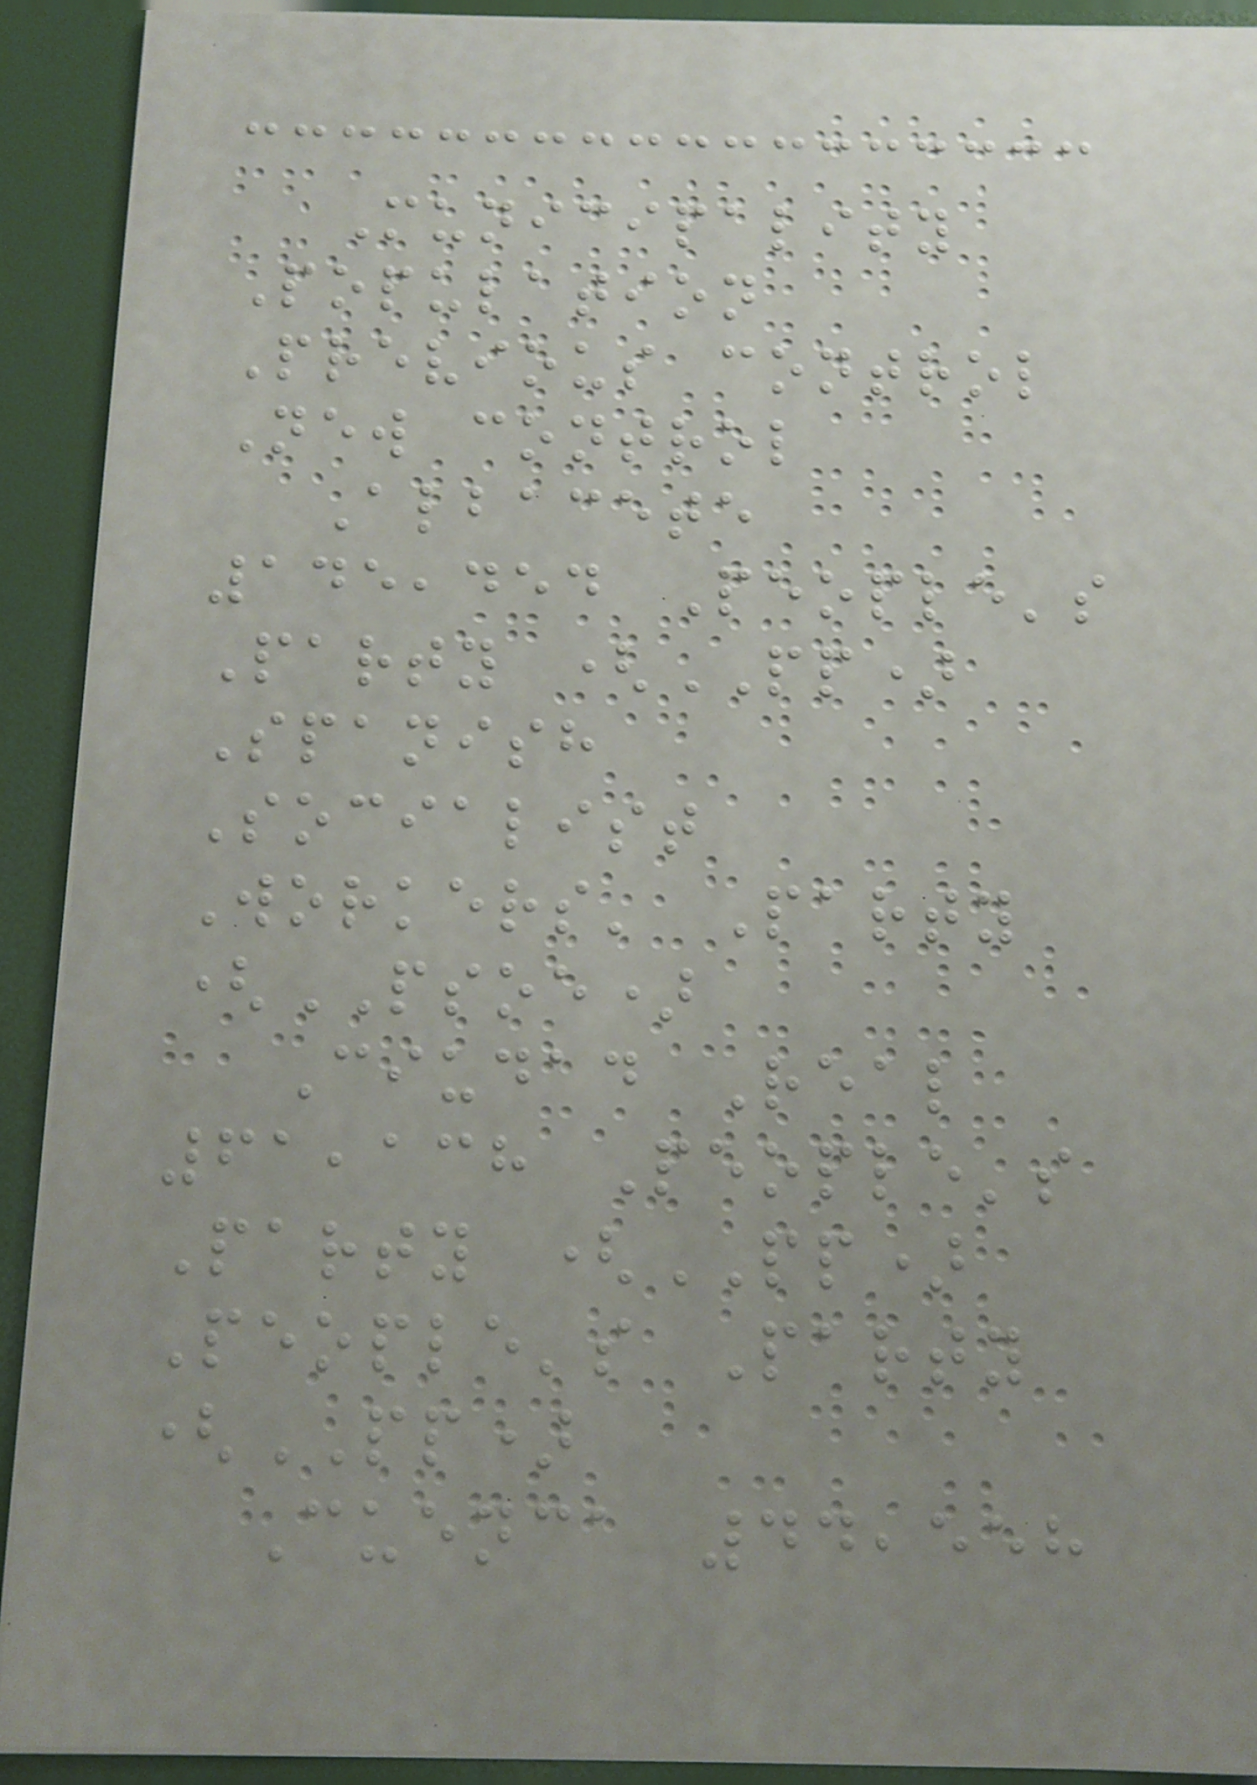Municipality
Population
Previous control
New control
Albacete
145,454 People's
Party (PP)
Spanish
Socialist
Workers' Party
(PSOE)
Ciudad Real
61,138 People's
Party (PP)
People's Party
(PP)
Cuenca 44,558
